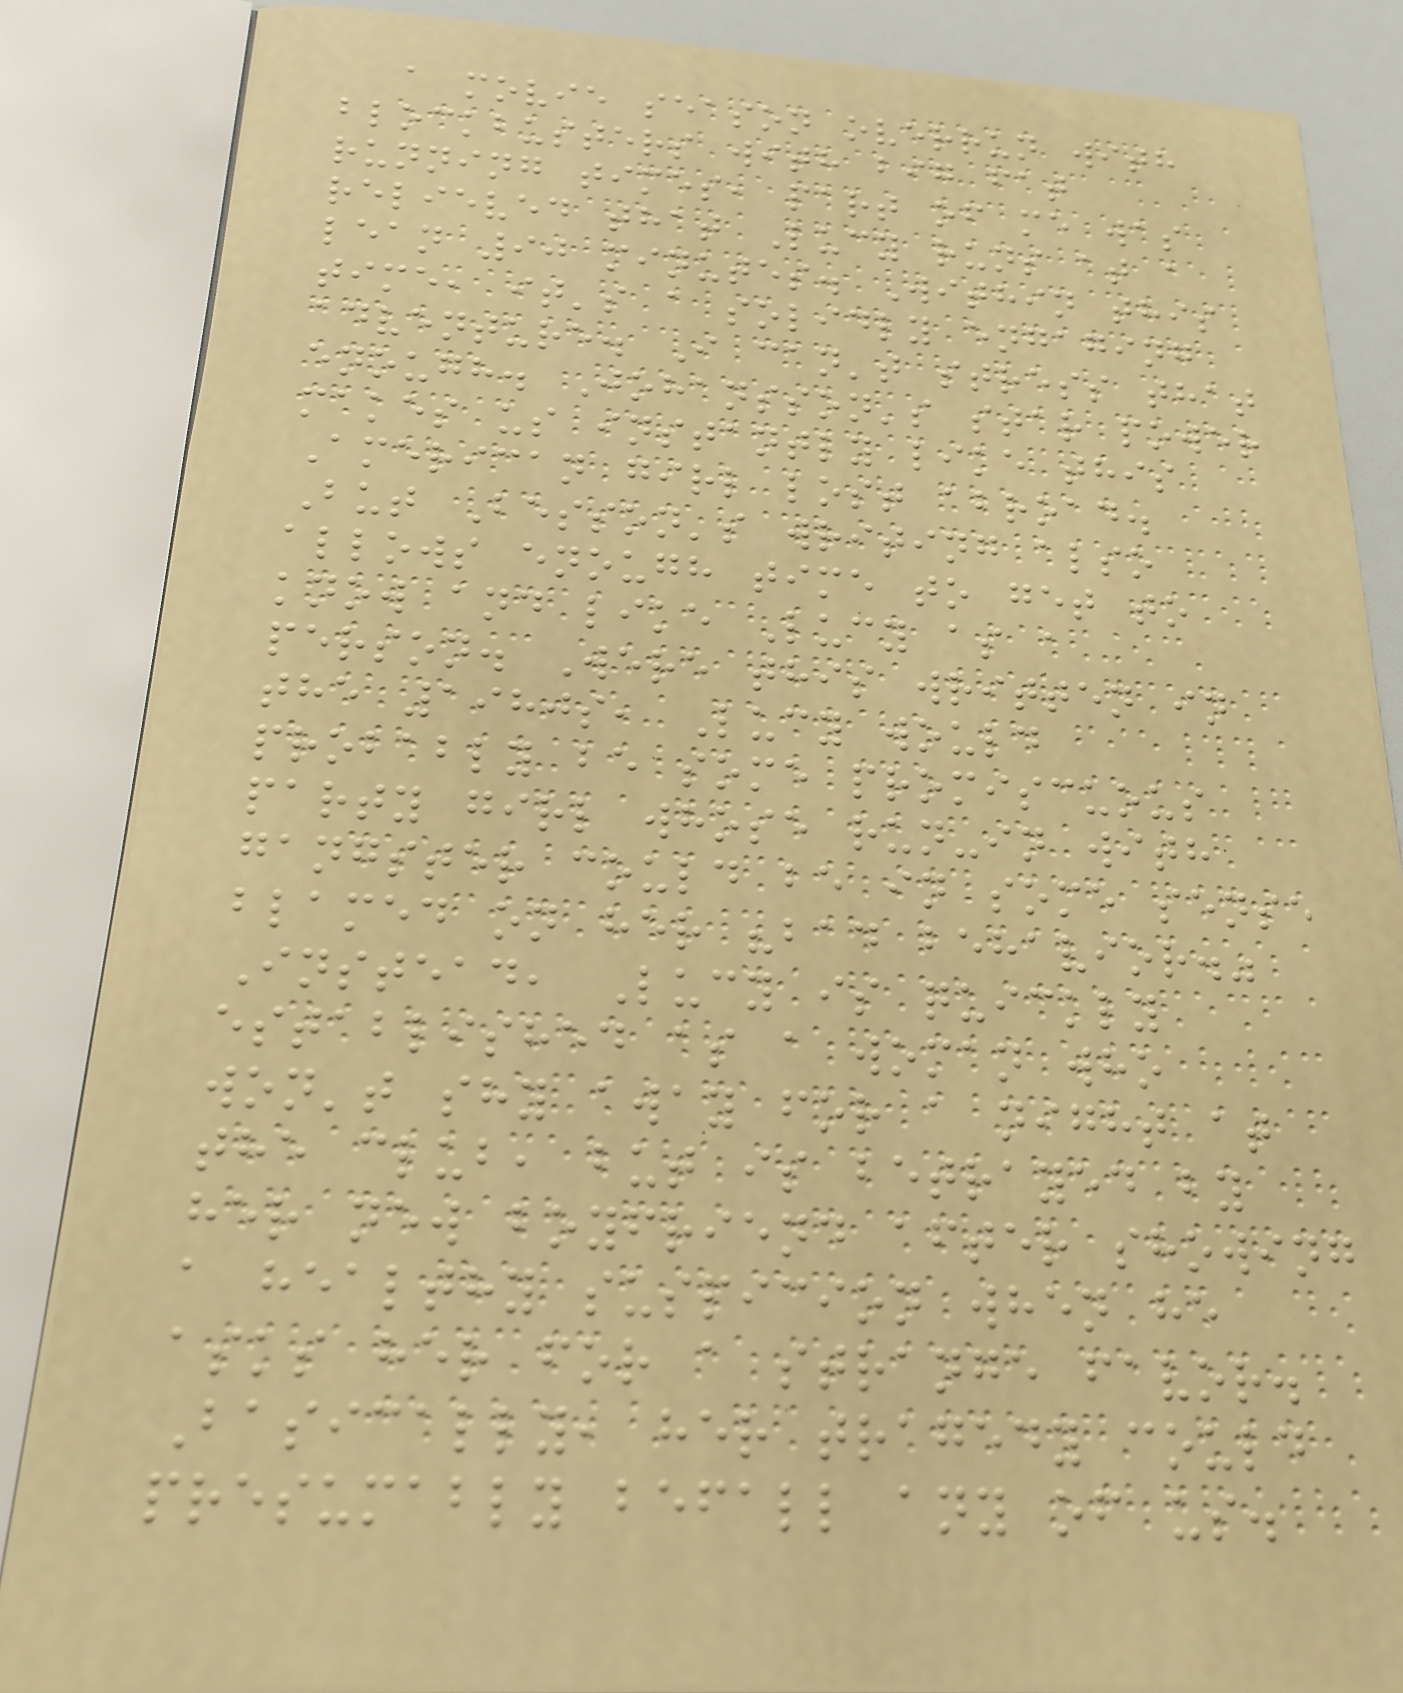a movie season overrun with
blockbusters with big fat
running times, part of me was
relieved that Lucy runs at a
lean 90 minutes. Within this
time, it's a solidly engaging
adventure. I can't stress that
enough. Johansson's star power
makes us instantly like this
American girl lost abroad.
But Besson's writing also
allows enough time to get to
know and like Lucy as a
person. Were this written in
the 1980s, Lucy would
probably be some promiscuous
party girl whose run-in with
gangster could be in some sense
blamed on her "bad behavior."
Instead, Lucy is quickly
established as a woman who
won't shy away for a night at
the club, but is betrayed by
her new boyfriend after showing
a healthy suspicion when he
asks her for a strange favor.
Basically, her tragedy could
presumably befall any of us.
